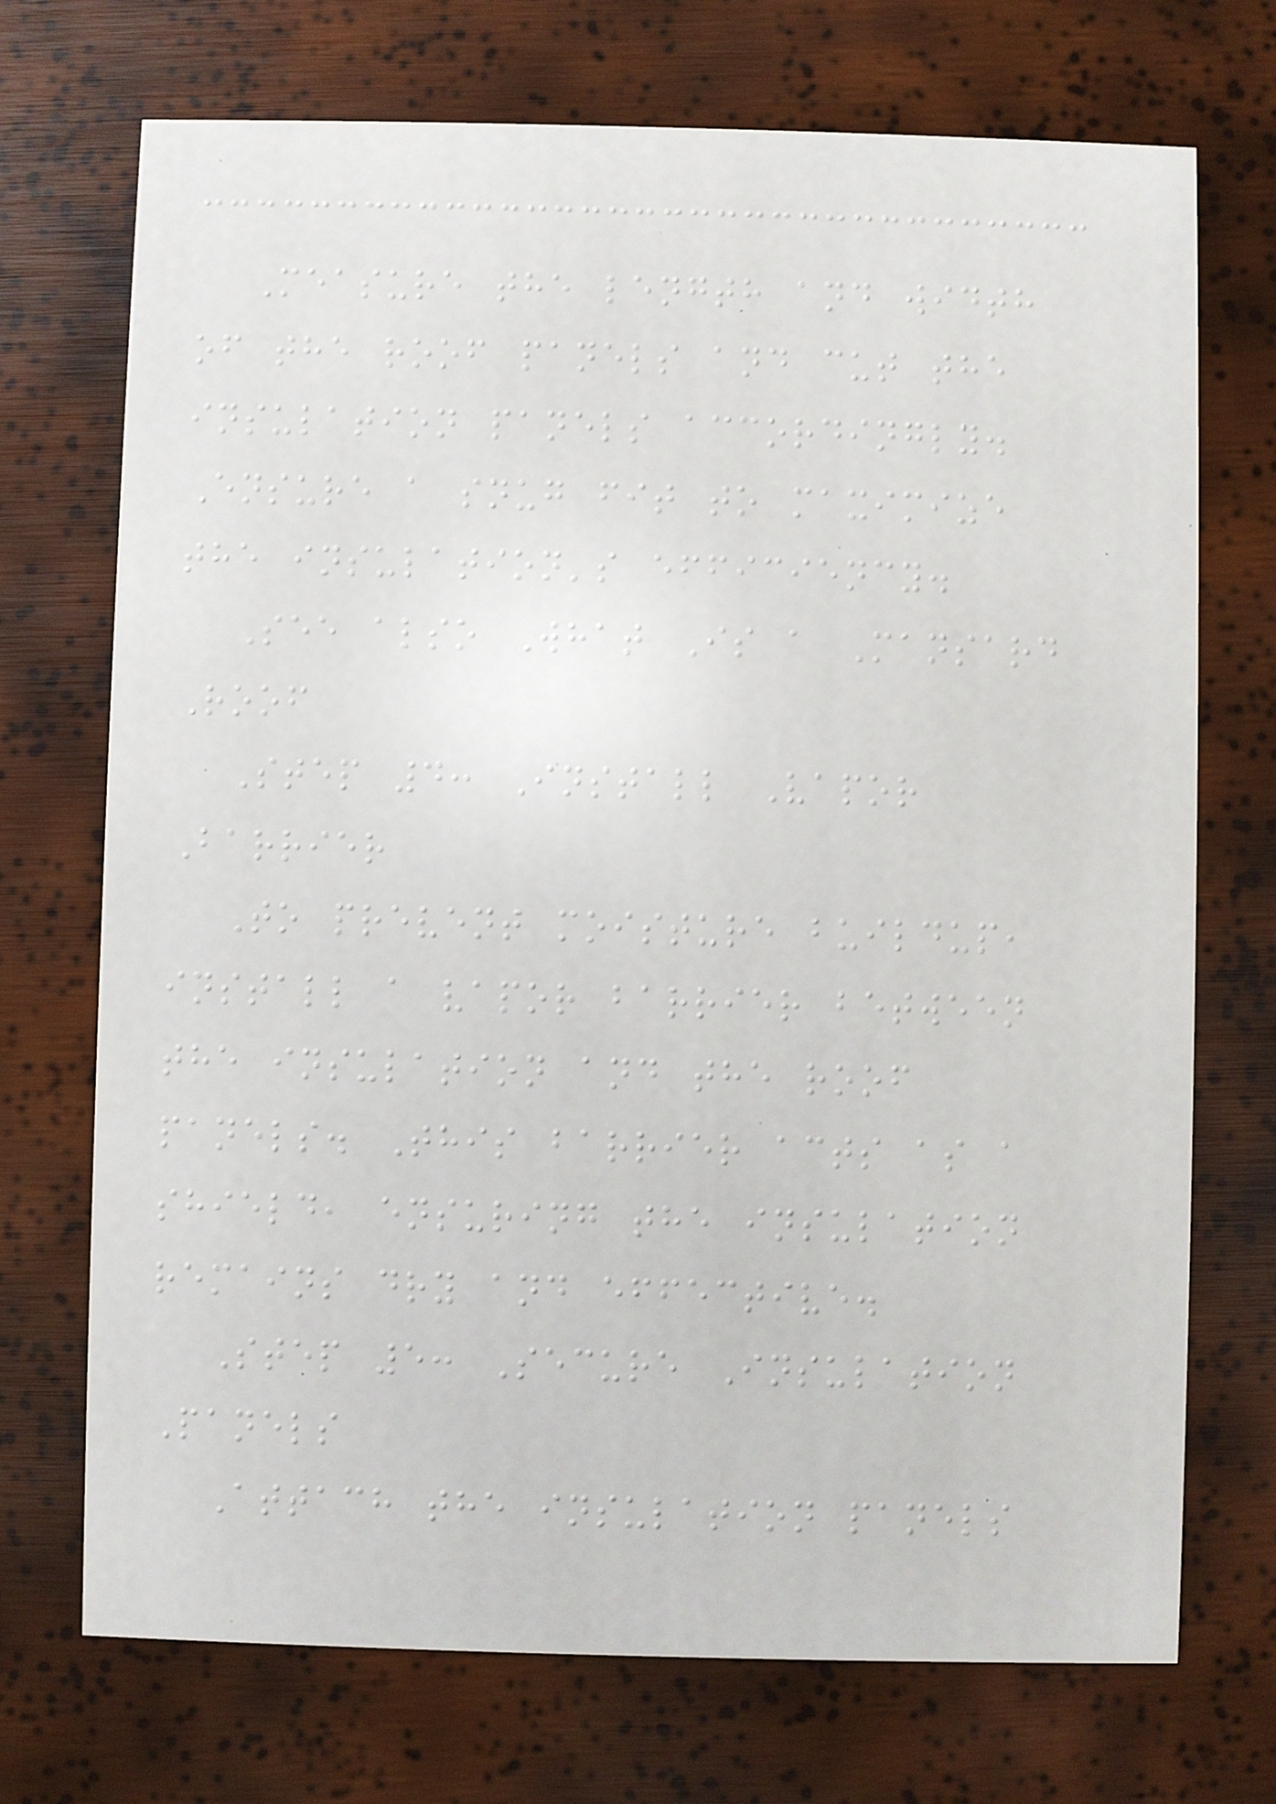Measure the length and width
of the roof panels and cut the
insulation panels accordingly.
Ensure a snug fit to maximize
the insulation's efficiency.
See also What Is a Mansard
Roof
Step 4: Install Vapor
Barrier
To prevent moisture buildup,
install a vapor barrier between
the insulation and the roof
panels. This barrier acts as a
shield, ensuring the insulation
remains dry and effective.
Step 5: Secure Insulation
Panels
Attach the insulation panels
